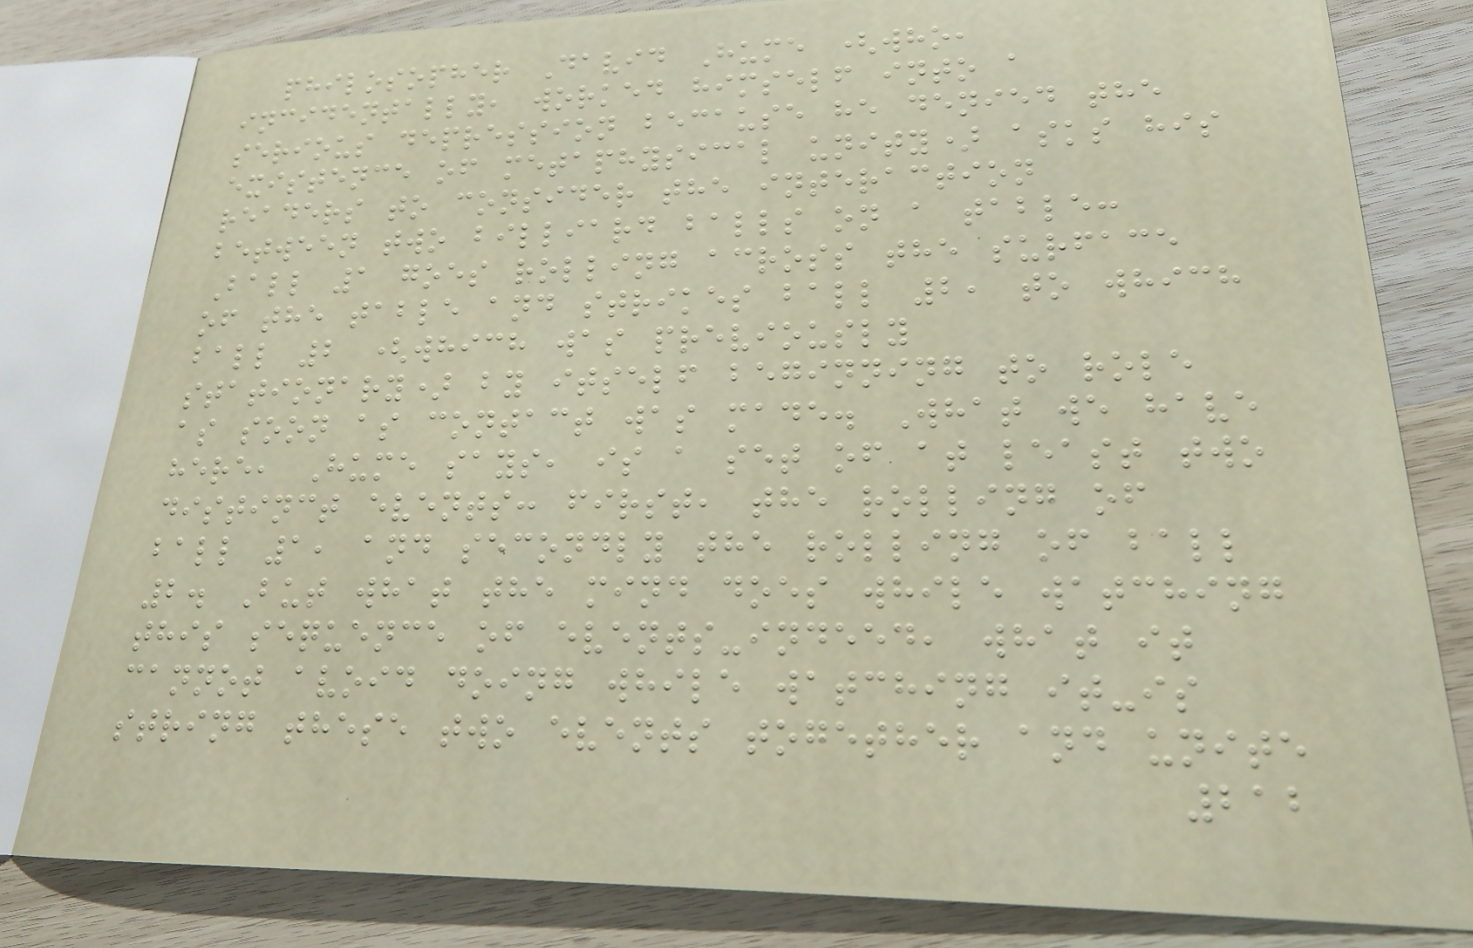philosopher David Hume (who,
incidentally, worked himself into a
serious depression because he denied the
existence of metaphysical unity) asks his
readers to consider the interaction
between two billiard balls on a table:
Ball 1 goes rolling across the surface
of the table and strikes ball 2, to which
ball 2 (which was previously
stationary) by itself beginning to role
as soon as contact was made. What we have
here, Hume says, is a set of at least two
distinct events: first, the rolling of
ball 1, and secondly the rolling of ball
2. But what the mind does while watching
this sequence of events-indeed, what it
cannot avoid doing while watching it-is
string these two events together and unite
212
